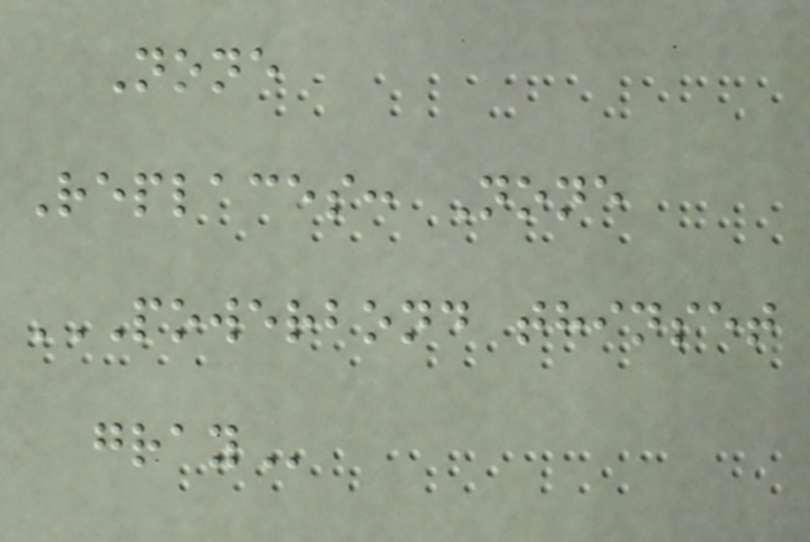None
Replaces: None
POWERBOND THINSET
GRAY
